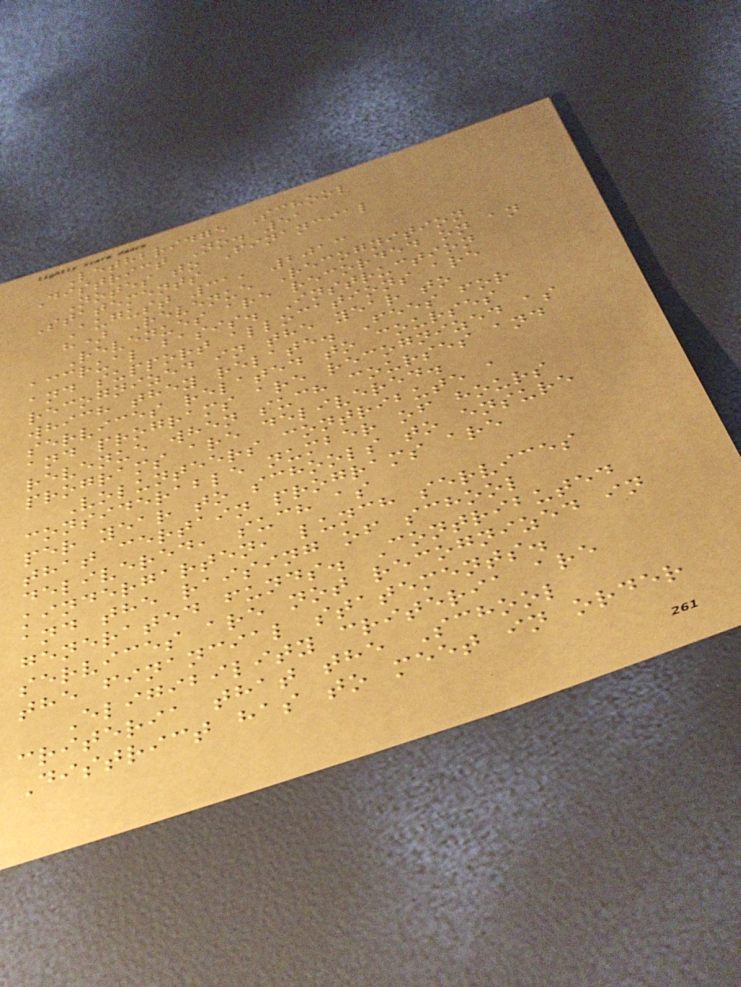Lethbridge School
District No. 51
Notes to Financial
Statements
August 31, 2013
h) Revenue Recognition
Revenues are recorded on an
accrual basis. Instruction
and support allocations are
recognized in the year to
which they relate. Fees for
services related to courses
and programs are recognized as
revenue when such courses and
programs are delivered.
Volunteers contribute a
considerable number of hours
per year to schools to ensure
that certain programs are
delivered, such as
kindergarten, lunch services
and the raising of school
generated funds. Contributed
services are not recognized in
the financial statements.
Eligibility criteria are
criteria that the School
District has to meet in order
